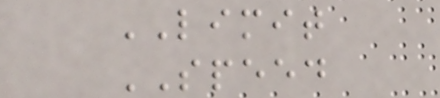LIMIT
SPEED
